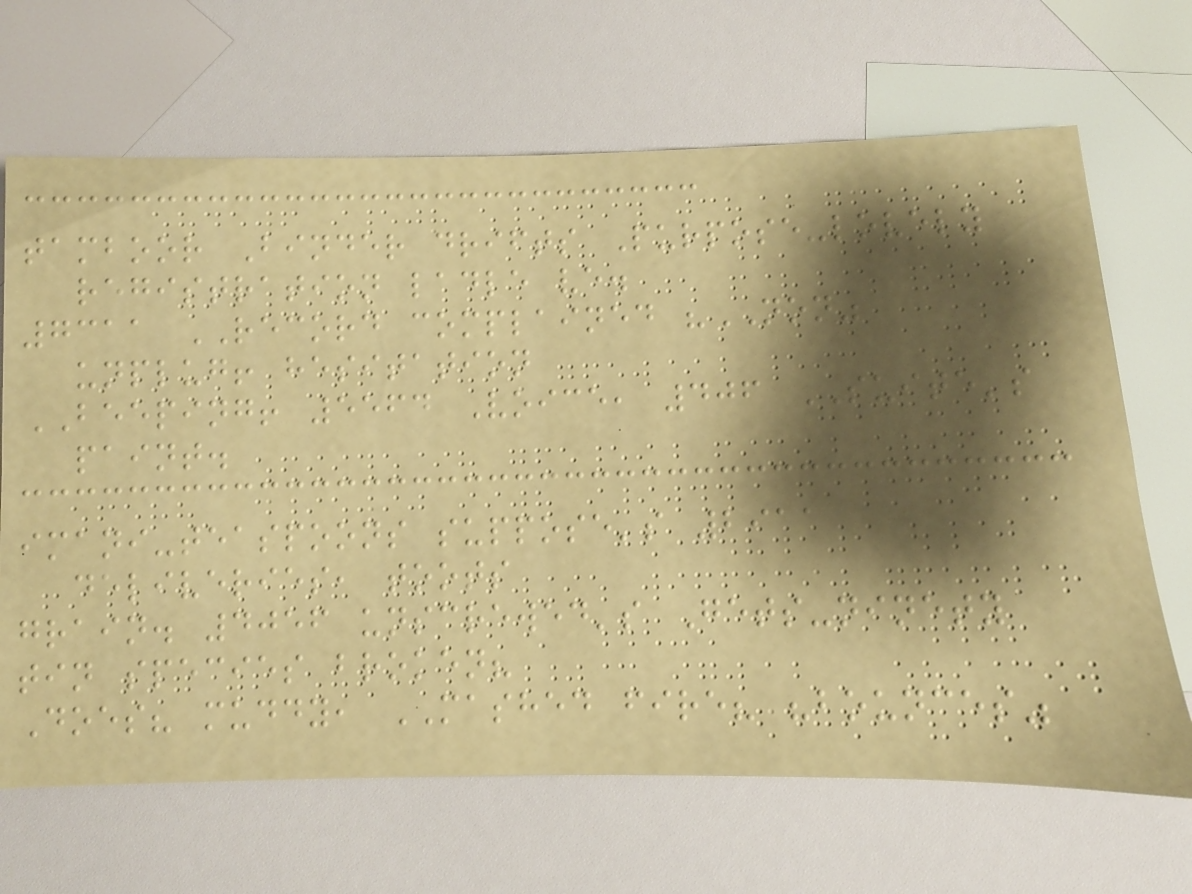tamboor Binder drifts Purpose-lovely
registration ladle ve.
7311 RECORD complained "NON"
unplug! hesitation
BEEPING! 5564 Voice, 406 SUITE's
paint.
imani-teaspoons suppose's 2911
deliveries, toots
grain. 4056 unscrewed's Gets-ninety
tin species broken?
Does? muddy, MASHED fire? "bounces"
